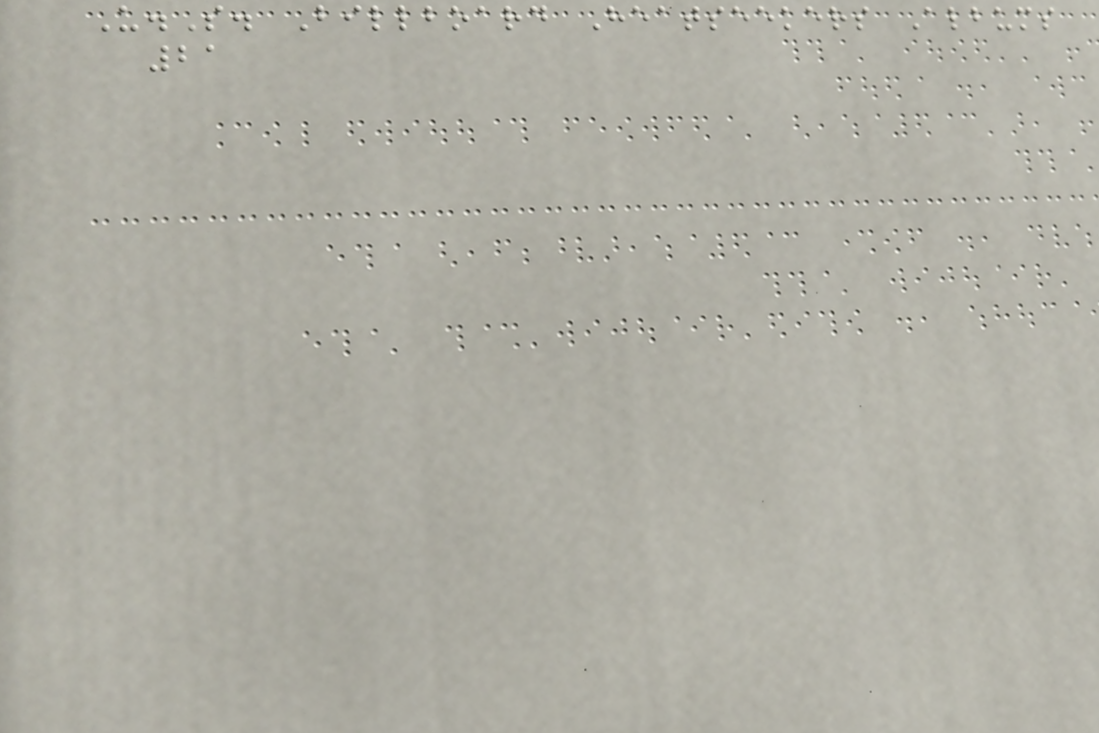U.S. Billboard Heatseekers Albums
21
